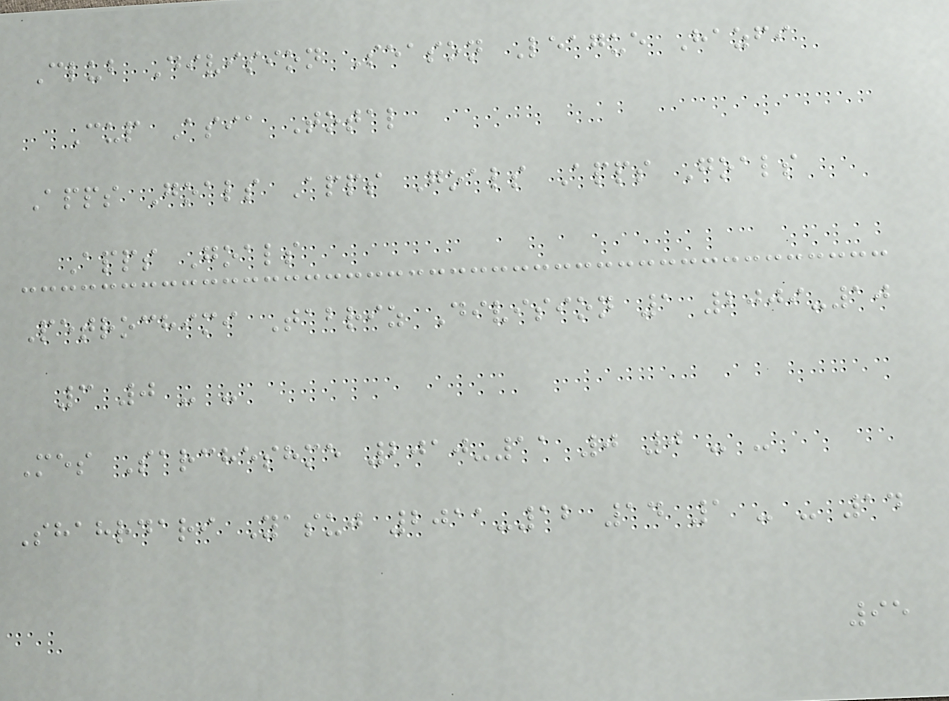Club Division Season League Hazfi
Cup Asia Total
Apps Goals Apps Goals Apps Goals
Apps Goals
Petrochimi Tabriz Division 1 2009-10
3 0 - -
Mes Sarcheshme 2010-11 0 0 - -
Shahrdari Yasuj 2011-12 14 1 - - 14
95
